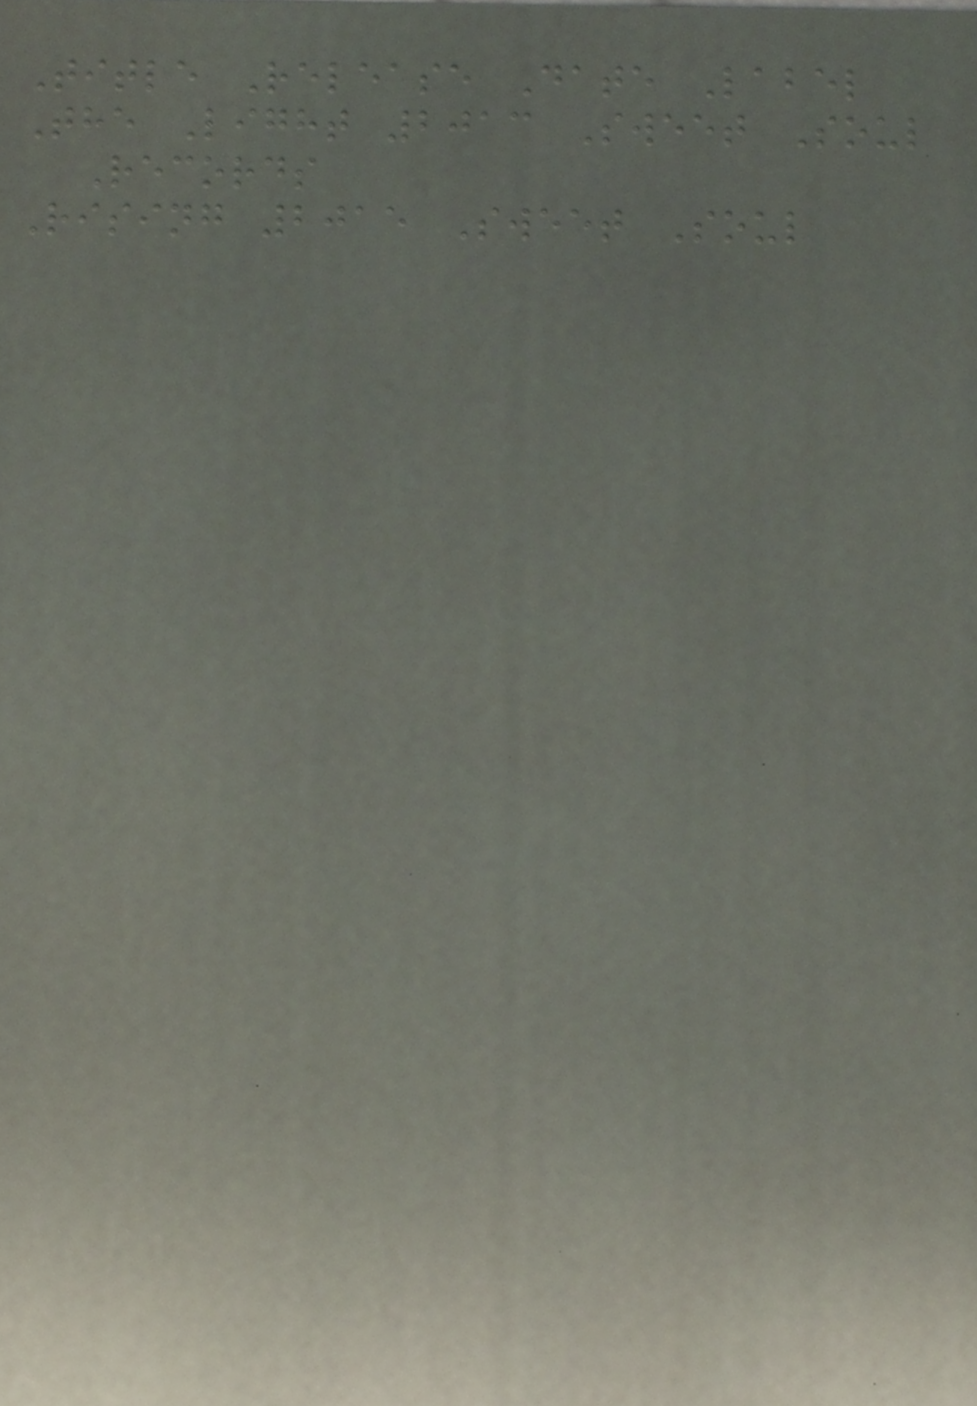Title Release Date Label
The Light 2013 Sweet Soul
Records
Rising 2015 Sweet Soul
